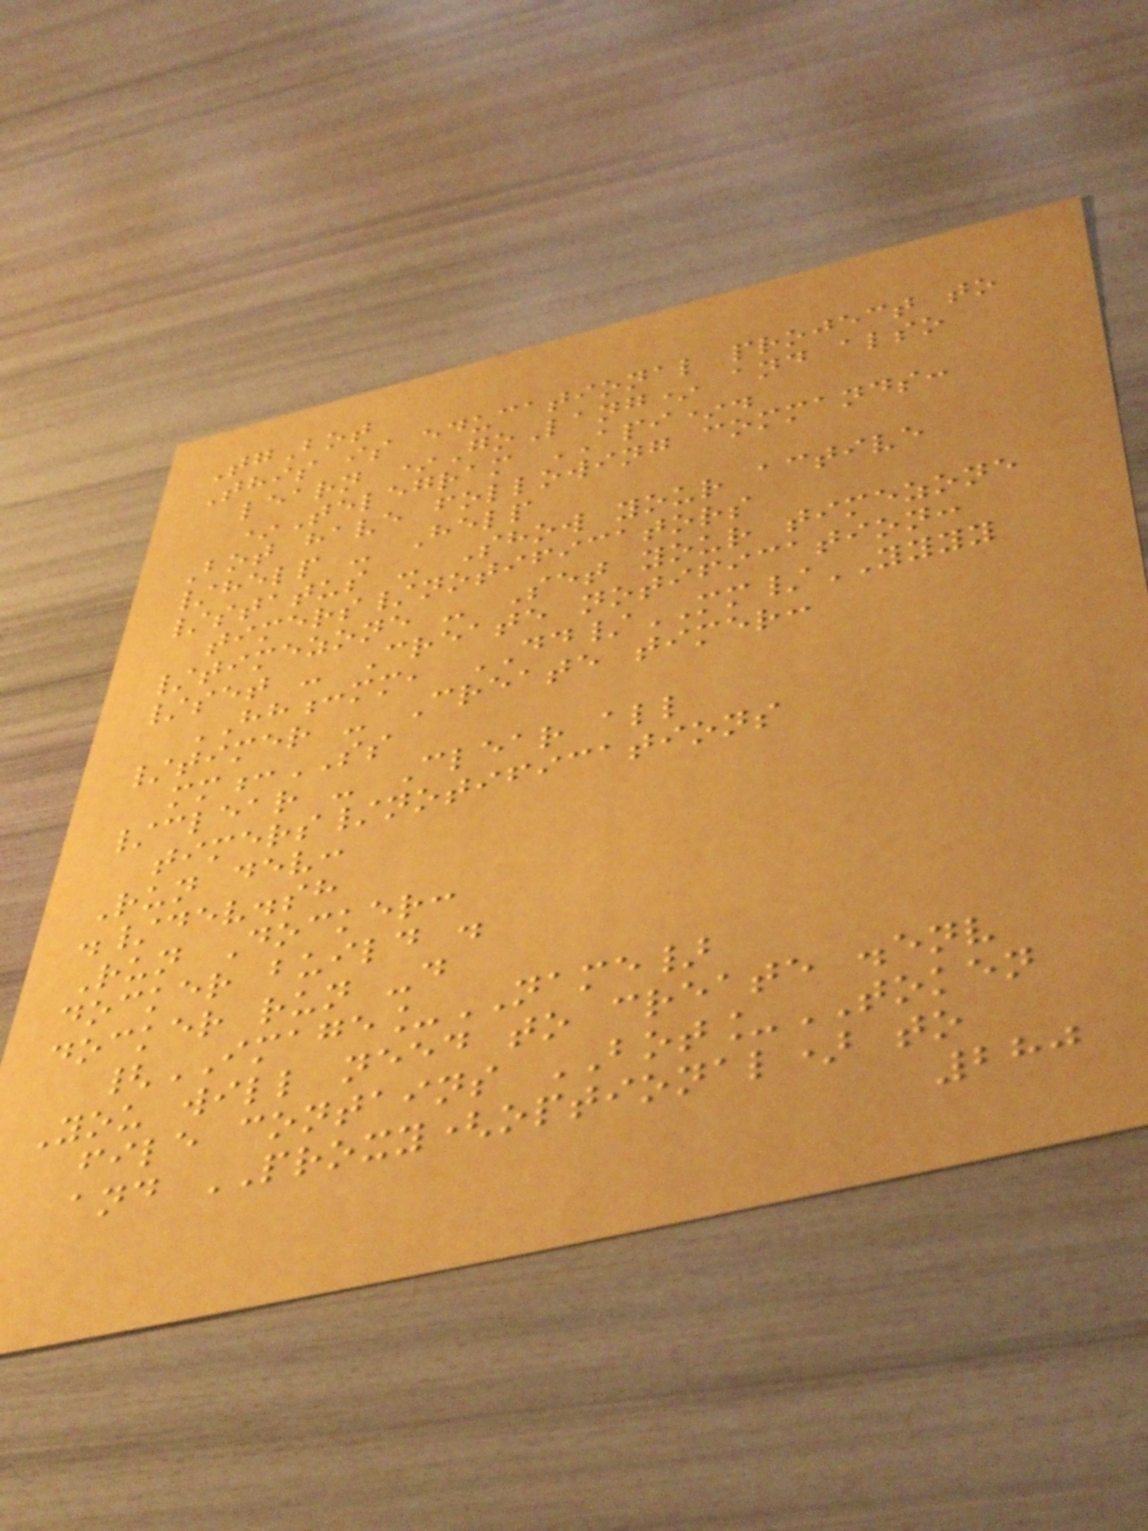TgBot
This is educational project to
learn *GoLang* and also
*Telegram API*.
Bot have following commands:
/help - Help
/status - Show your active
timers/notificators
/timezone - Set your timezone
/set - Create notification:
HH:mm, DD/MM/YYYY
/timer - Create timer:
mm:SS
/clear - Clear all
timers/notifications
Run dev:
./dev.sh
Run Docker:
docker build .
docker run -d
{IMAGE_NAME}
You will need to create .env
file contains BOT_TOKEN
and PROXY(optional) to
280
